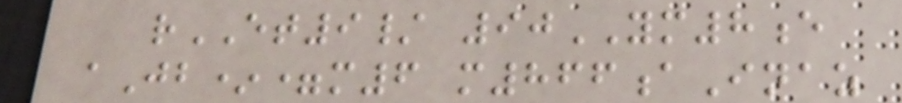rET9/ 90YM8e
aJb*=m6 m866aInaz
